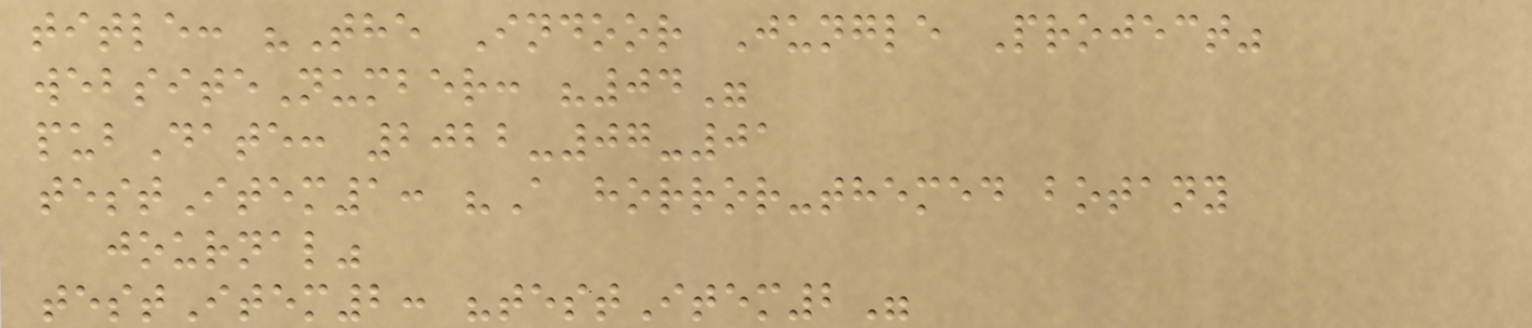title: "The Indoor Jungle Project"
websiteNumber: "04"
pubDate: 2022-07-01
testItem1: "A horror-themed botany
journal"
testItem2: "testItem2"
